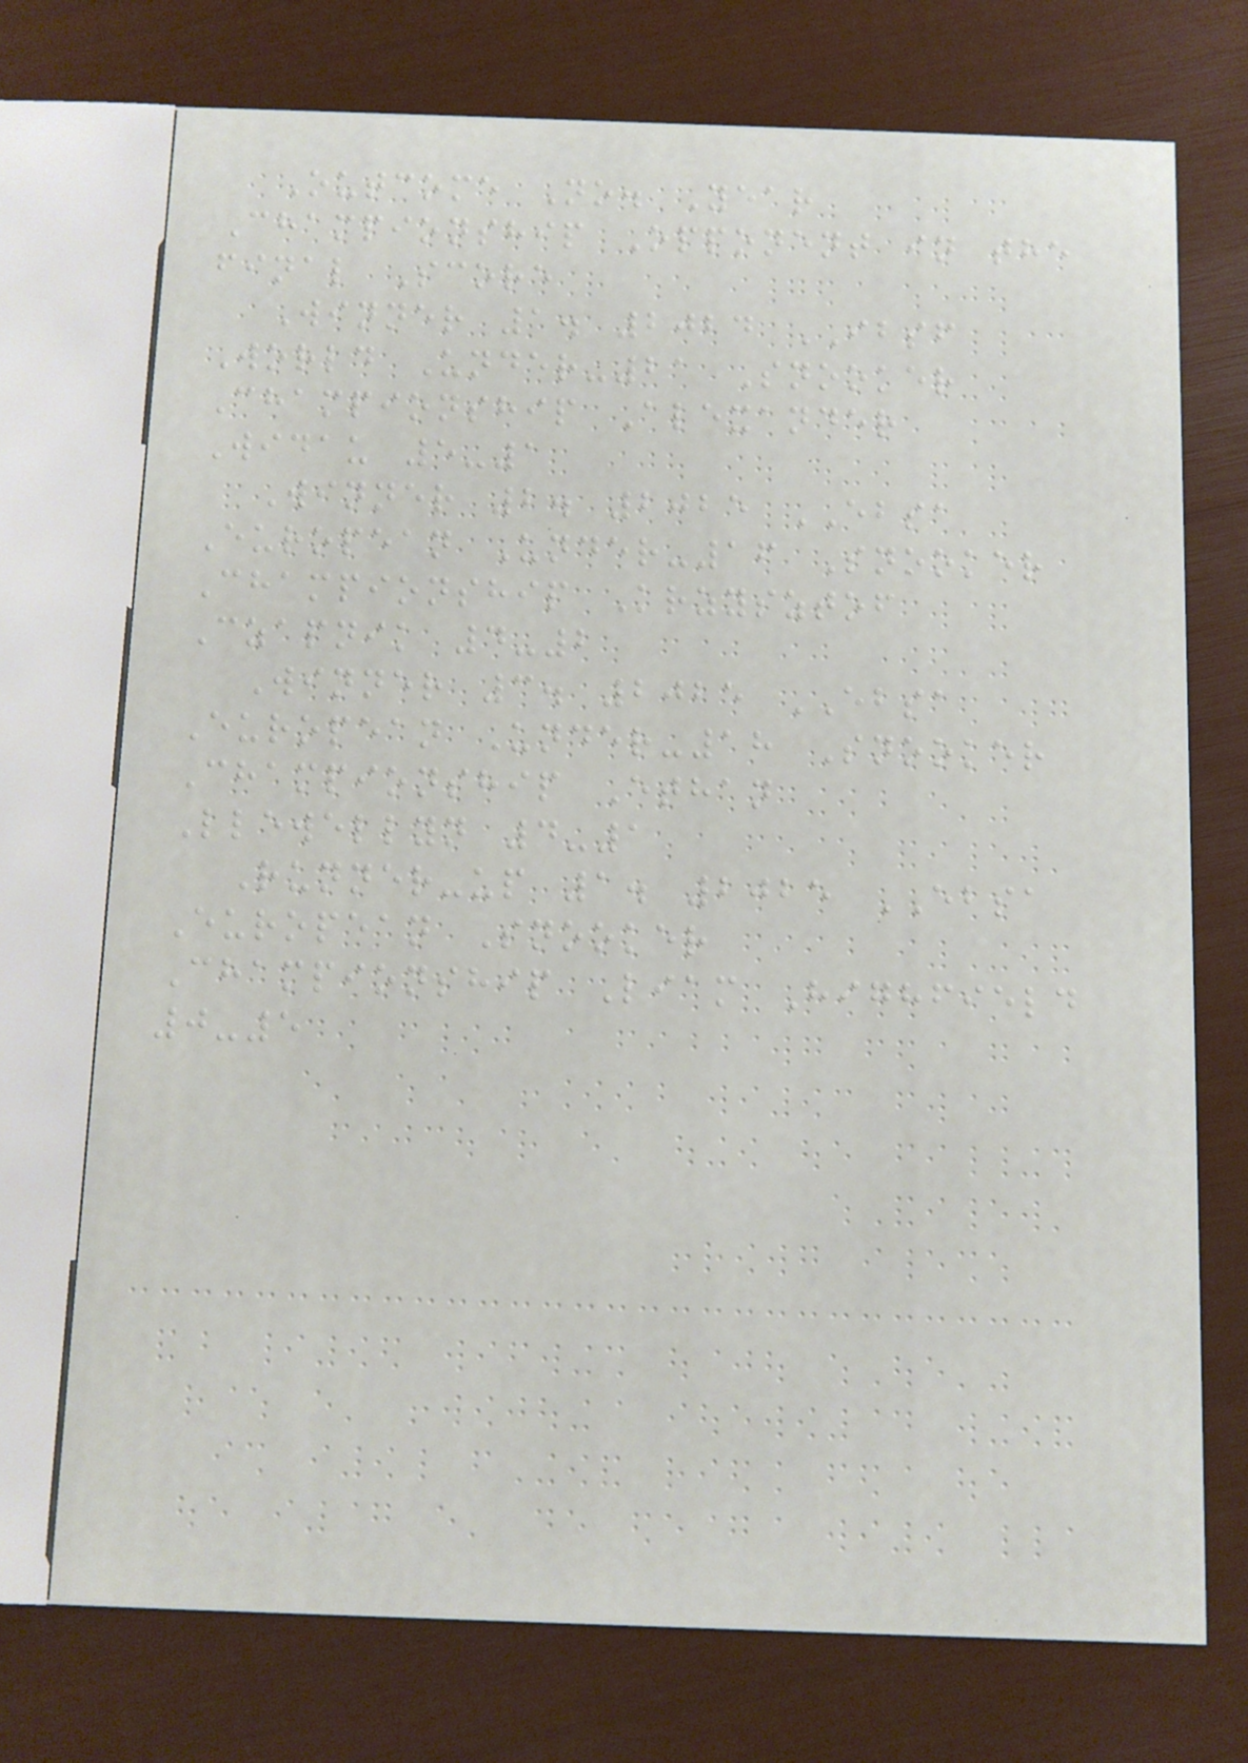Outcome No. Year
Championship Opponent in the
final Score
Winner 1. 2024 IBSF
World Under-21 Snooker
Championship Alexander
Widau 5-1
Winner 2. 2025 EBSA
European Under-16 Snooker
Championship Krzysztof
Czapnik 4-2
Winner 3. 2025 EBSA
European Under-18 Snooker
Championship Ethan
Llewellyn 4-1
Runner-up 1. 2025 EBSA
European Snooker
Championship Liam Highfield
0-5
